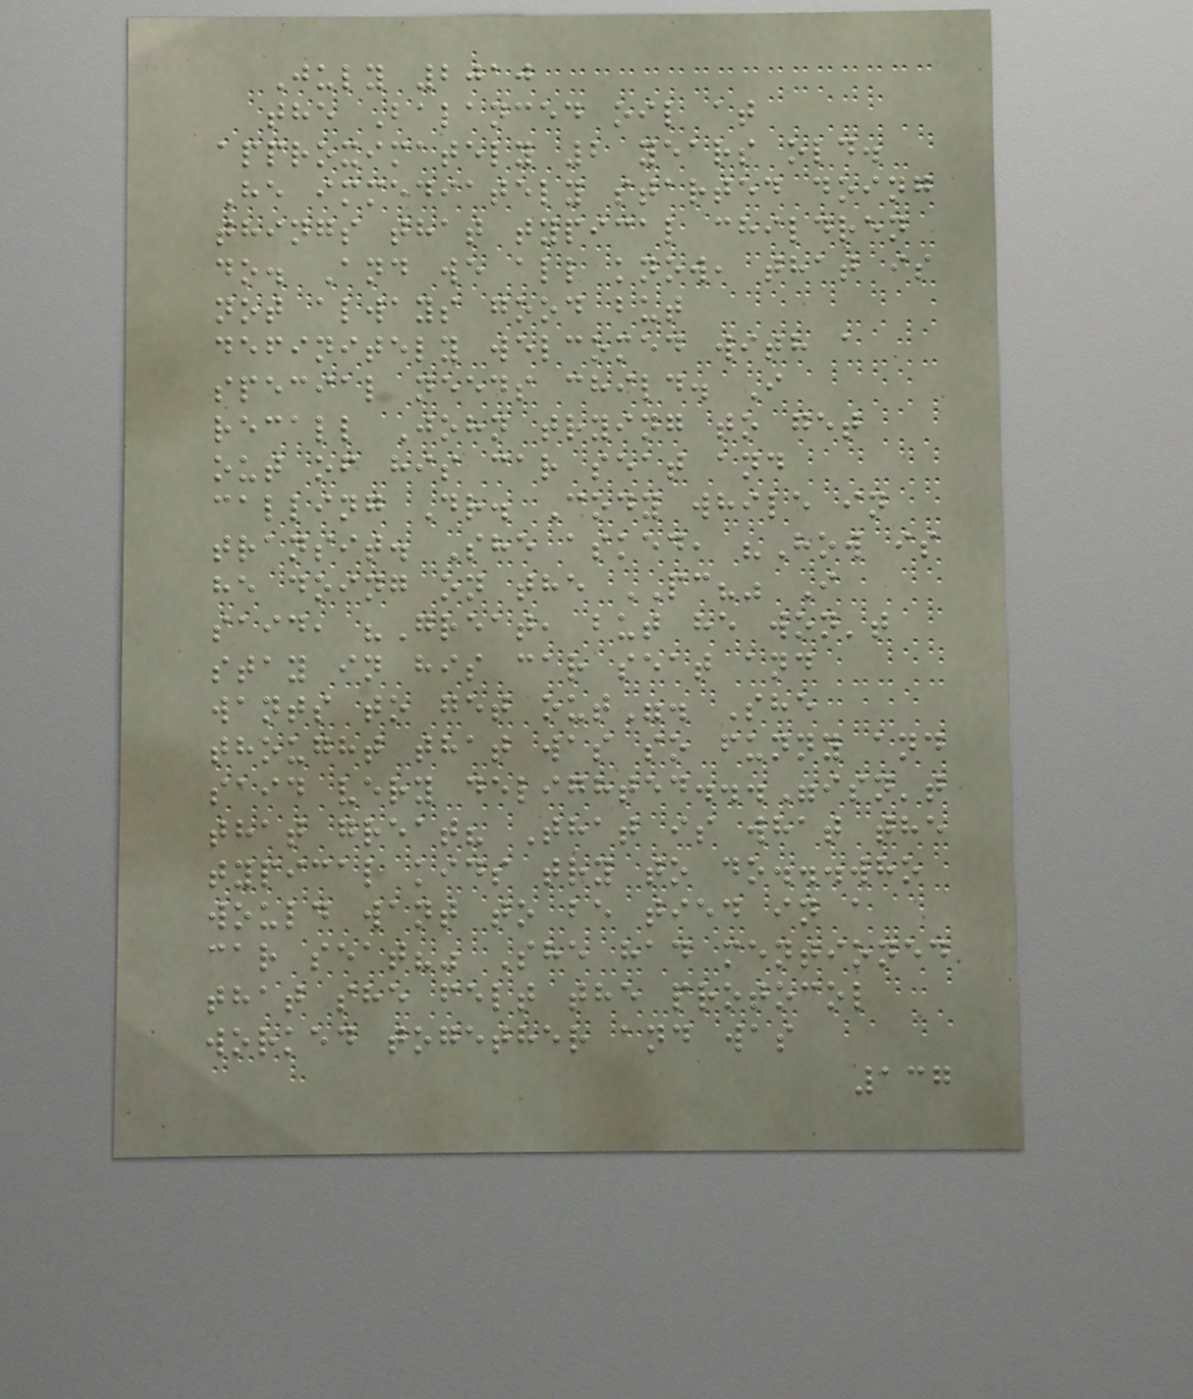July 2010
the Balanced oil at
approximately 2 years old.
He immediately started doing
things that typical children
do. And we all know, that is
not always good but
definitely welcomed with a
special needs child. I
recall John trying to get
out of his car seat and
calling Dr. Cody while in
transit. She asked, "How is
he doing on the PC?" I
said, "Great, but he won't
stay in his car seat and
wants to get out". She
thought that was so funny and
said very delighted..."isn't
that great? That is what the
typical kids try to do...who
would want to be tied in a
car seat?" She had mentioned
that she felt the protocol
worked together and was
137
